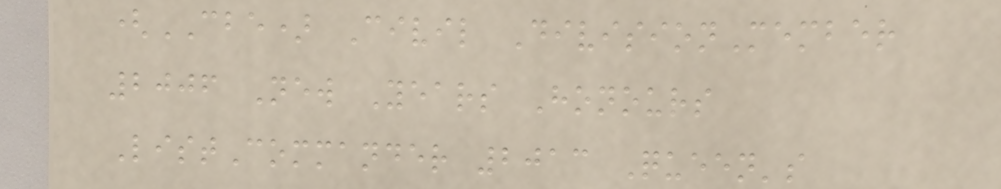(CBE) Civil DivisionMember
2006 New Years Honours
ListCommander 2013 Queen's
